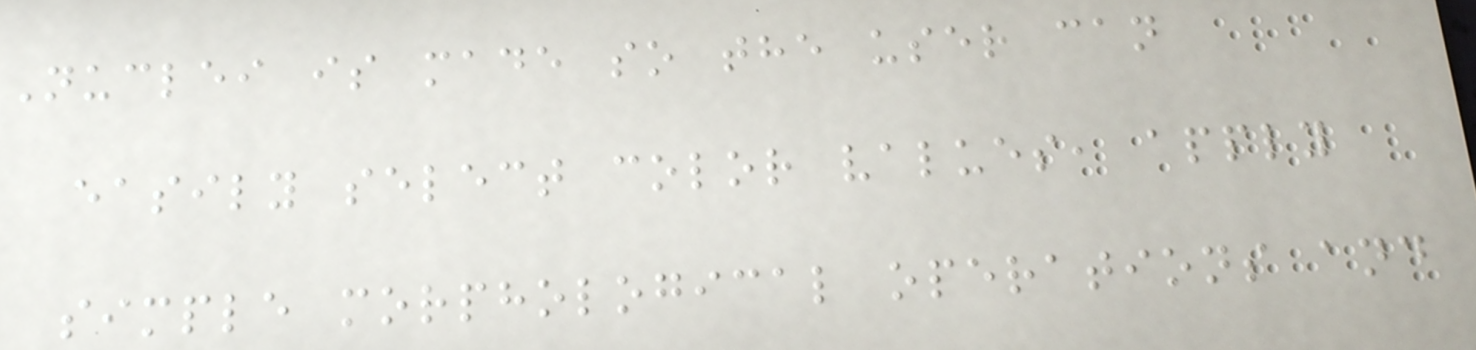Nuclei is made so the user can
easily select color values, apply
simple morphological operations and
